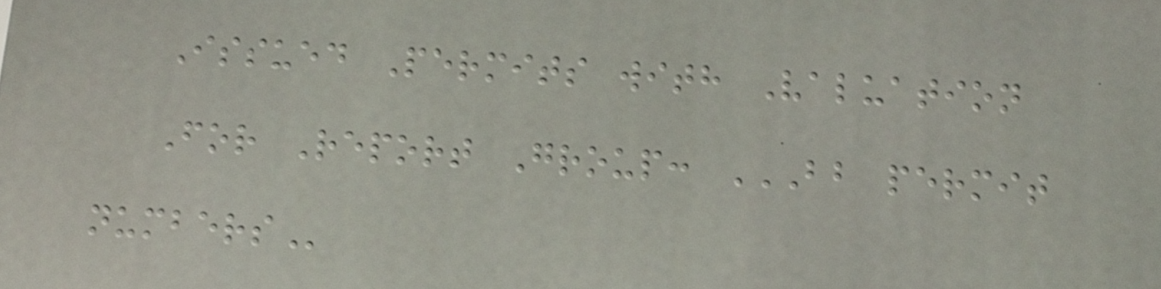Issued Permits with Valuation
For Report Group: BB PERMIT
NUMBERS
